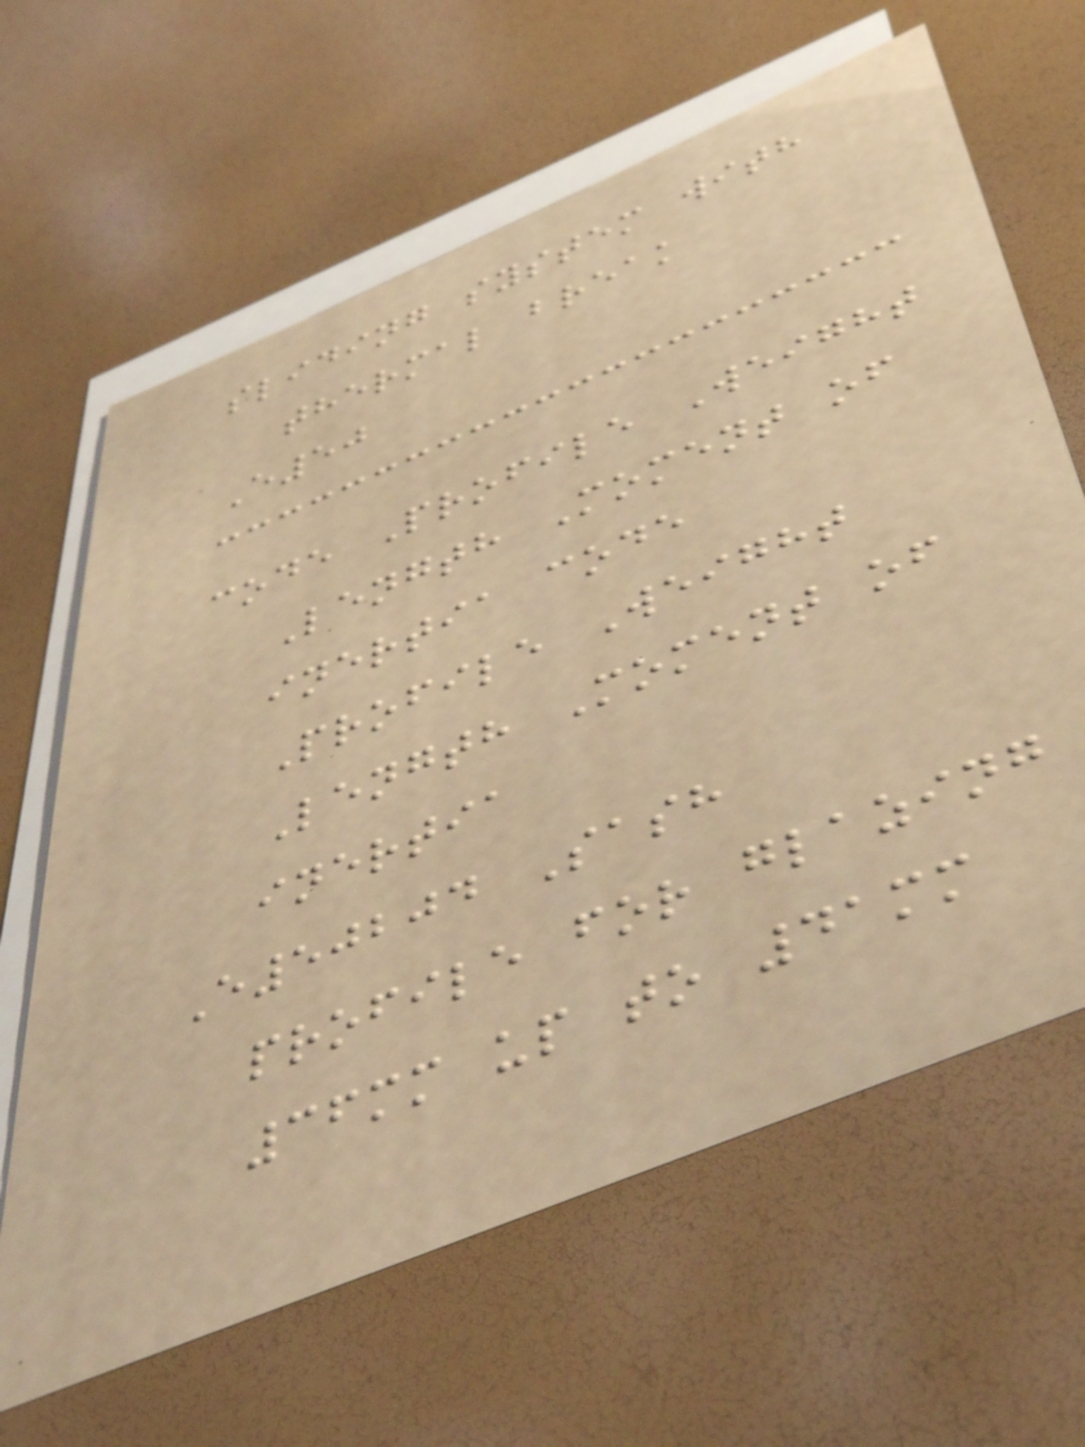sliding system with
thermal break
E50
code Profile Weight
Length Moment of
inertia code
Profile Weight
Length Moment of
inertia
E50204 Sash
profile for glazing
36mm up to 41mm
